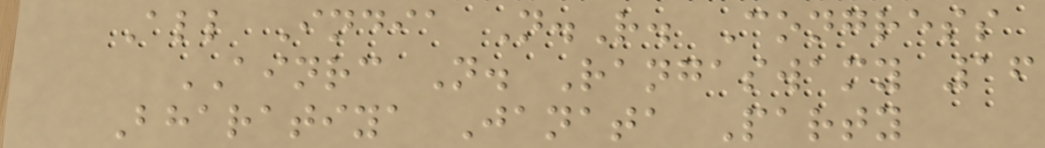All India N.R. Congress
AINRC N. Rangaswamy 16
Bharatiya Janata Party
